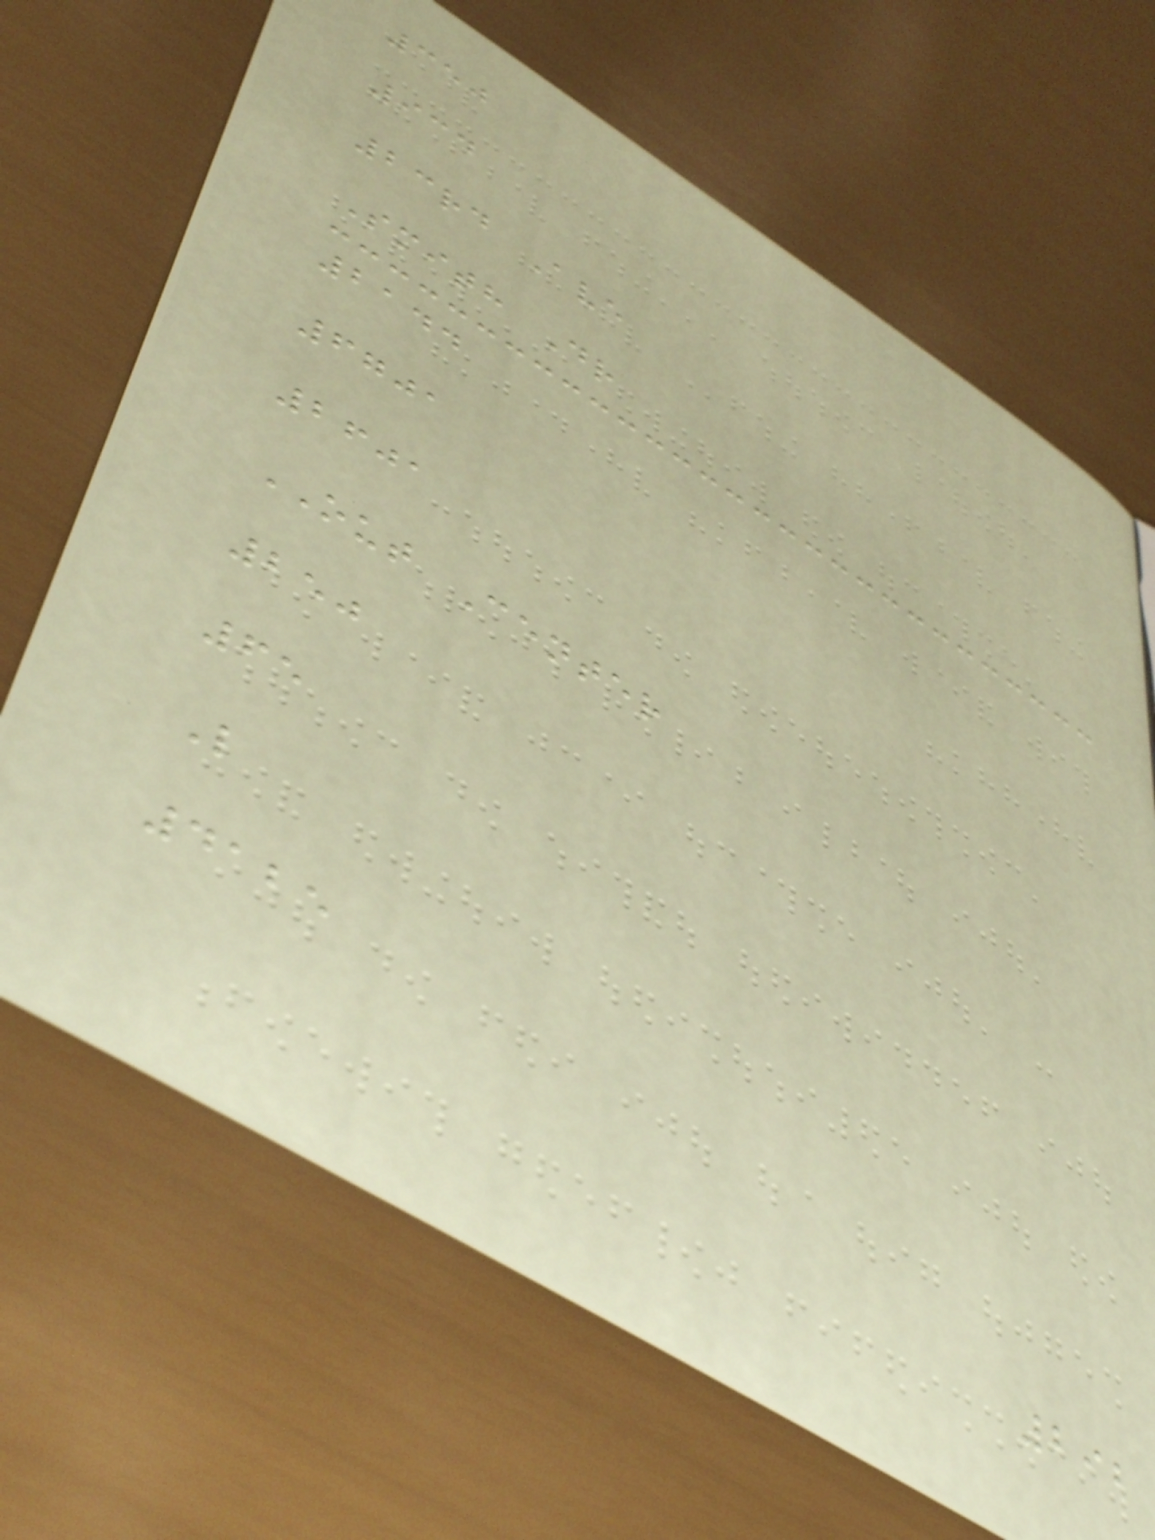350
934
23rd Ave
Smith Dr
2144
6701
2601
OUT Center
250
65
L
4125
292
